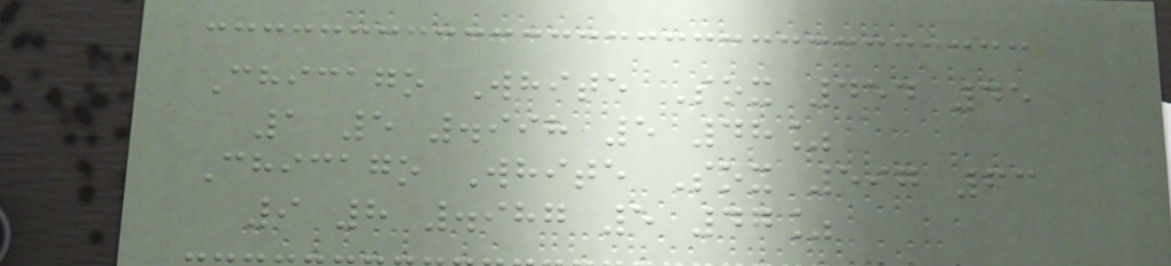Chicago White Sox 454 45
1 5 .998 5 48%
Chicago White Sox 597 63
9 8 .987 5 47%
